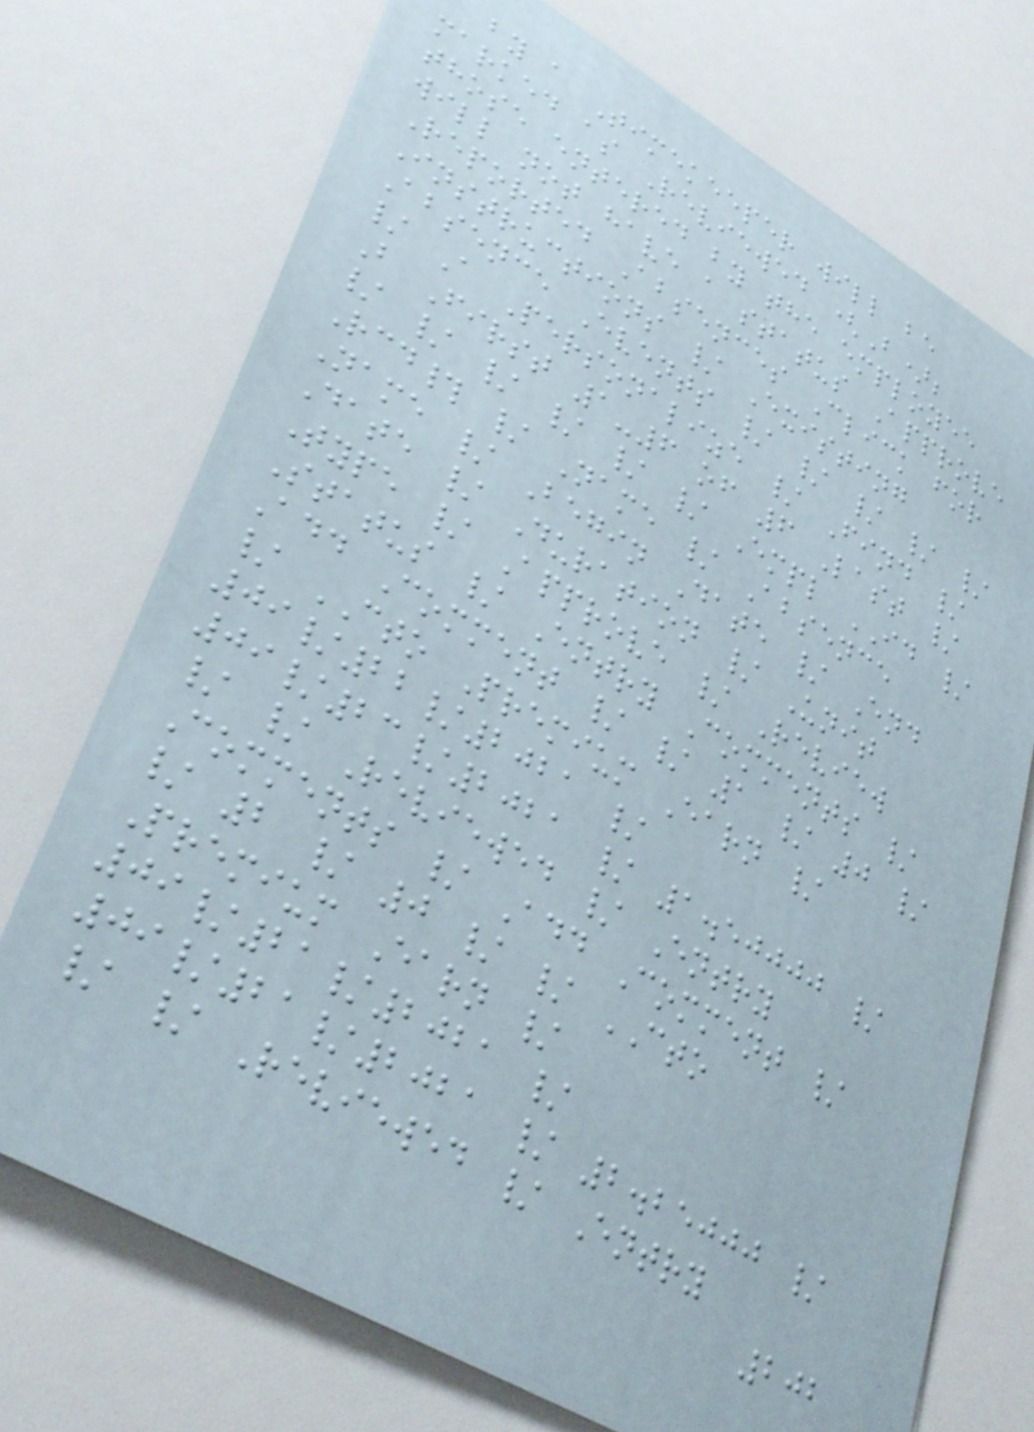by a Timekeeper will be
marked as Reviewed (B);
those entered by the employee
will not have a status Approve
Reported Absences Click for
Instructions / Existing
Absence Events / / / / /
/ A Personalize / Find /
B First 1-6 of 6 Last /
/ / / / / / Empl ID /
Rcd# / Name / Absence
Name / Begin Date / End
Date / Duration / Unit
Type / Approve / Review
Status / Entry Comments /
Add Comment / / 1 / 0 /
/ CTO Premium Earn /
09/22/2021 /
09/23/2021 / 1.50000 /
/ / Reviewed / Entry
Comments / Add Comment /
/ 2 / 0 / / CTO
Premium Earn /
09/21/2021 /
09/21/2021 / 2.25000 /
/ / Reviewed / Entry
202
